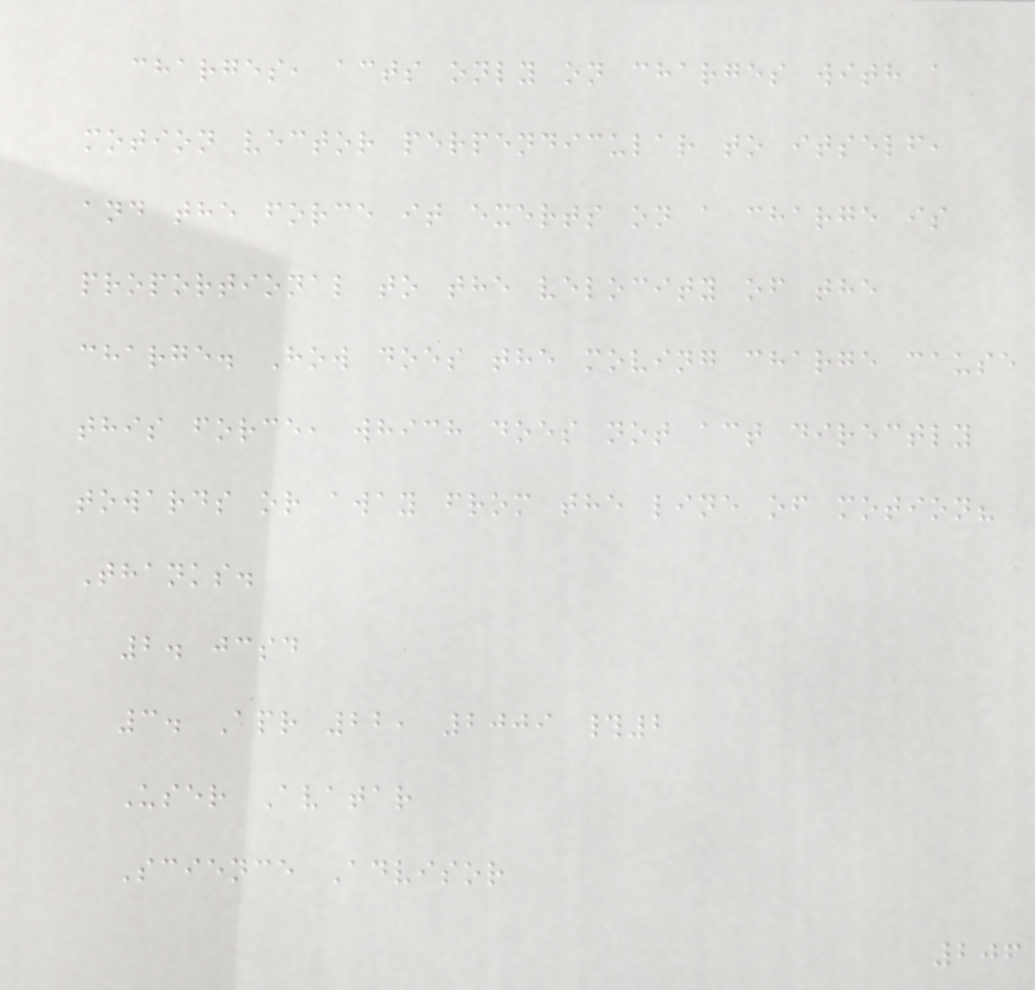charges, acts only on charges with a
motion vector perpendicular to itself,
and the force it exerts on a charge is
proportional to the velocity of the
charge. How does the moving charge cause
this force, which does not act directly
towards or away from the line of motion?
Thanks.
2. jcsd
3. Apr 22, 2009 #2
User Avatar
Science Advisor
206
